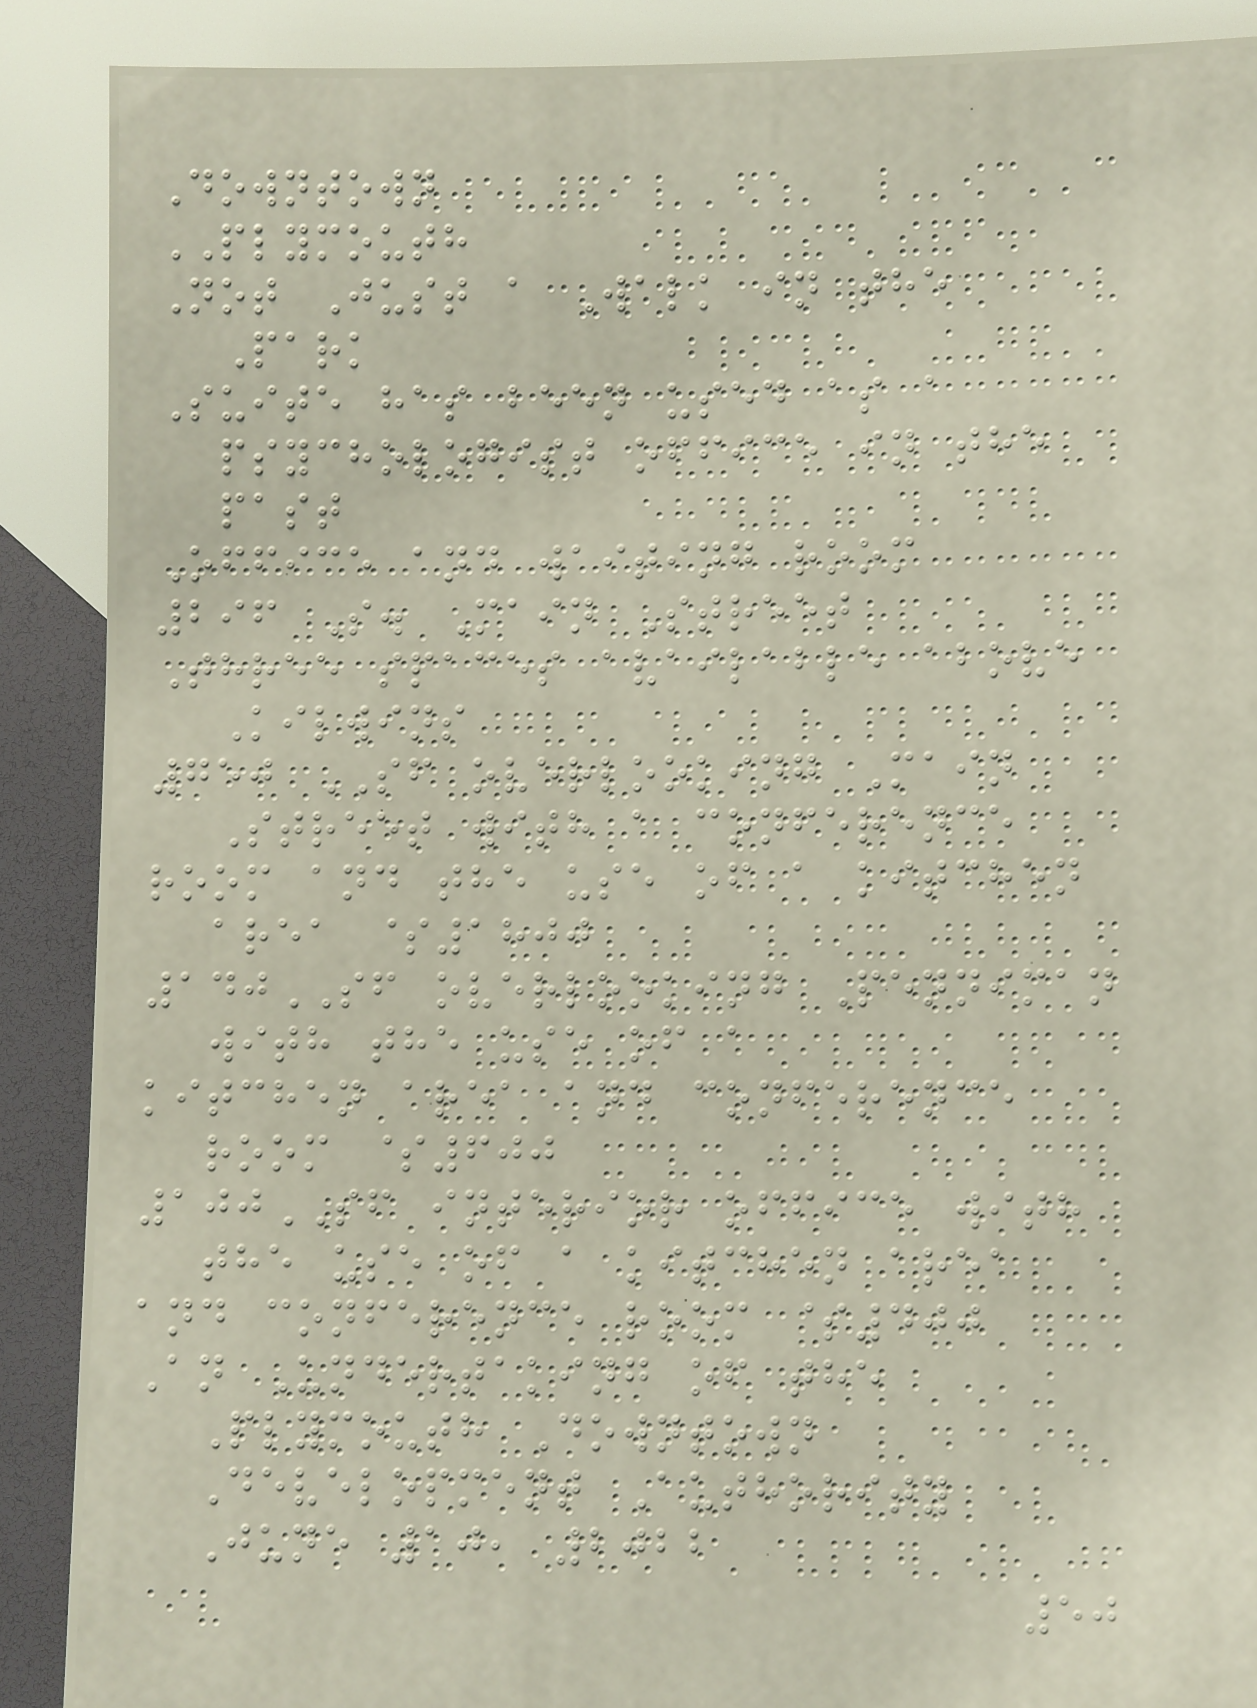Downtown
PLYMOUTH
Not Just a Walk in the
Park
Suite has been used as a
psychologist office in the
past
Office and waiting room
296 S. Main Street
Three spaces available above
Kilwins
750 SF overlooking Main
Street with a conference
room and the use of a kitchen
area $1800
140SF overlooking Penniman
with the use of a
kitchen area and conference
room $600
100SF interior office with
the use of a kitchen area
and conference room $400
An Undertaking of the
Plymouth Downtown
Development Authority
June 10, 2022
50
